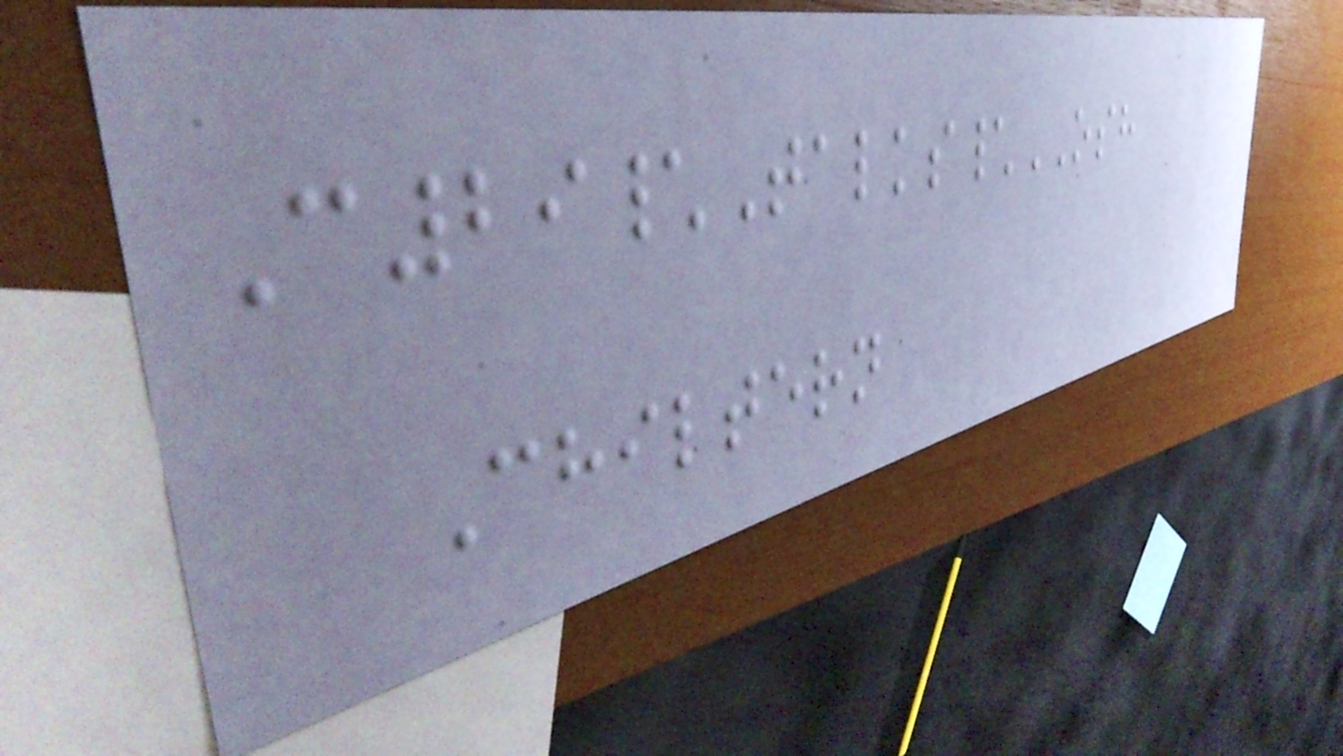C29\Talks\OSH
Chiltern
